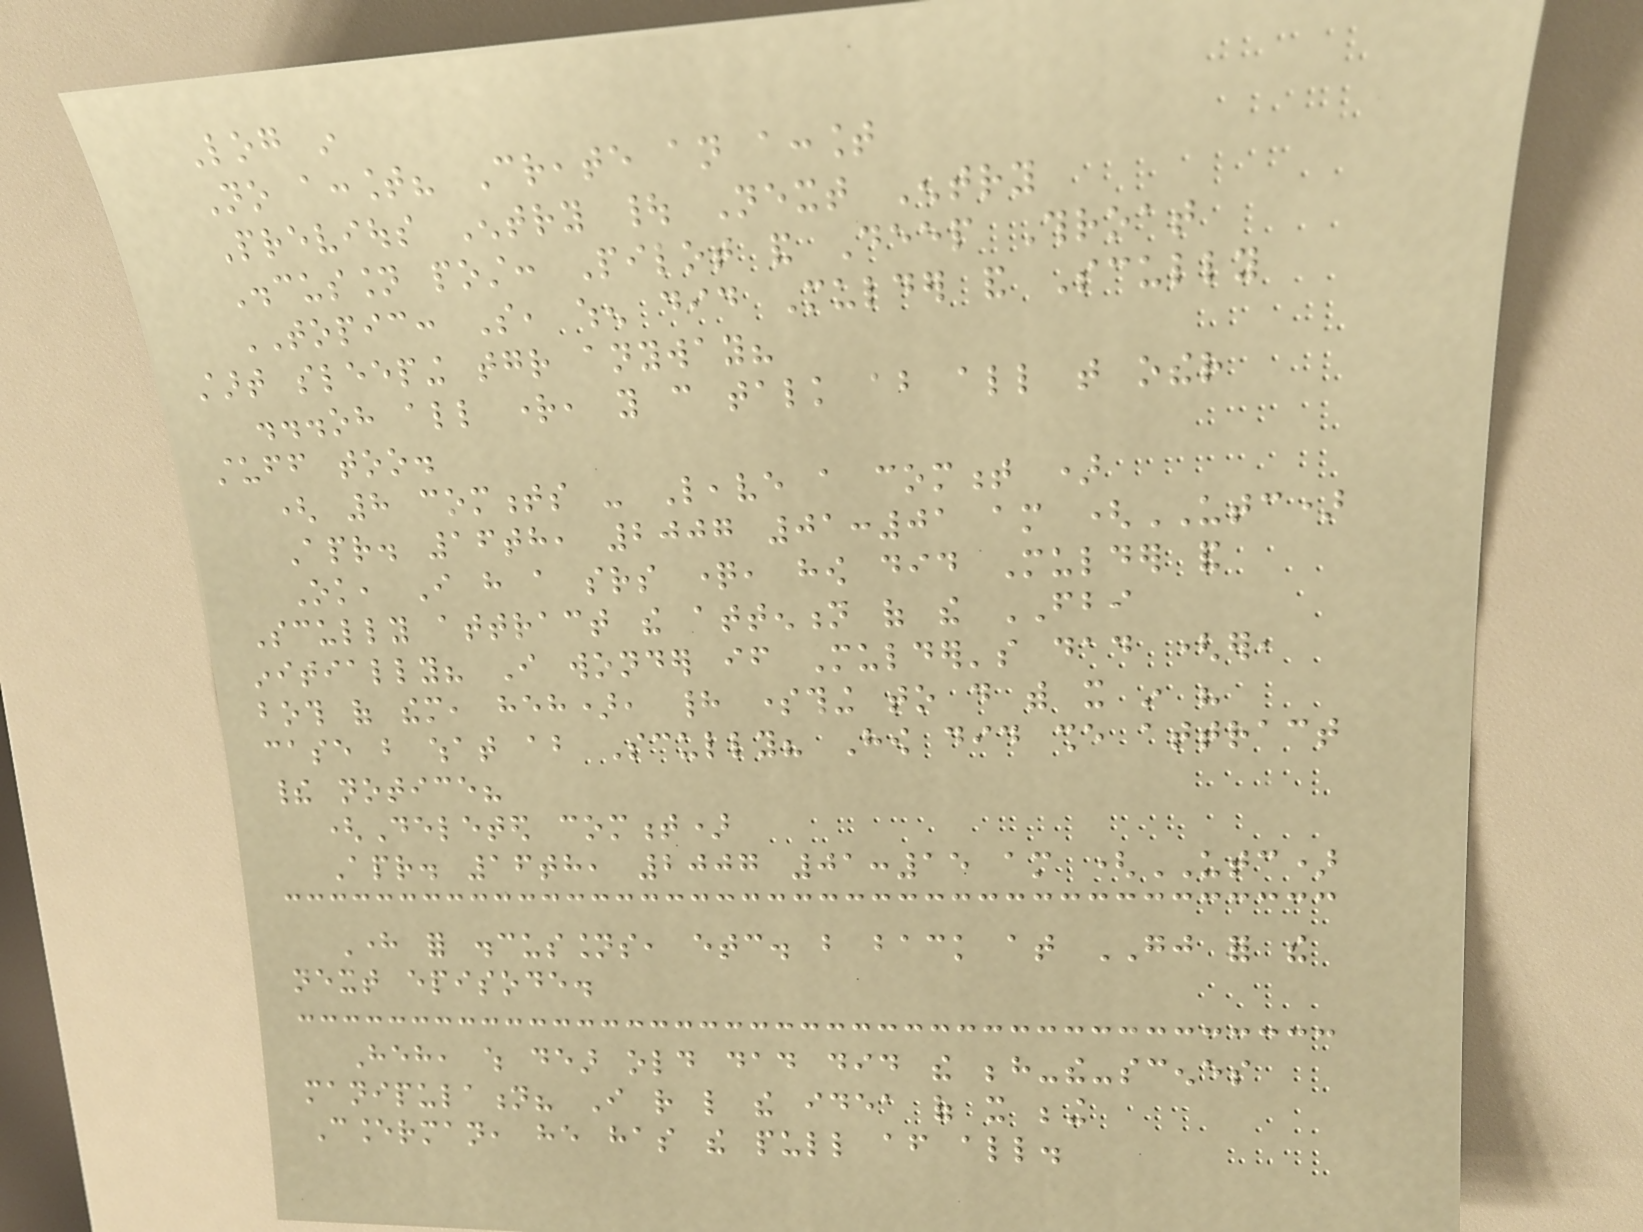Log in
No account? Create an account
Previous Entry | Next Entry
Discussion post: Pilot and Deep Throat
TOPIC: So, when did Mulder and Scully
start sleeping together anyway?
...oh all right, you can talk about all that other
stuff too.
( 8 comments - Leave a comment )
Apr. 16th, 2007 01:01 am (UTC)
Ok, I have a srs question, how did Mulder and
Scully attract the attention of the FBI
initially? I wonder if Mulder's dad (er,
both of them, heh), had something to do with it in his
case but what about Scully? How did she attract
their notice?
(Deleted comment)
Apr. 16th, 2007 01:15 am (UTC)
Here for discussions, etc. but back at GJ for the
next episode.
Heh, which dear old dad did the behind-the-scenes
manipulation? I rather like the idea of it being
Cancerman, he has the pull after all.
